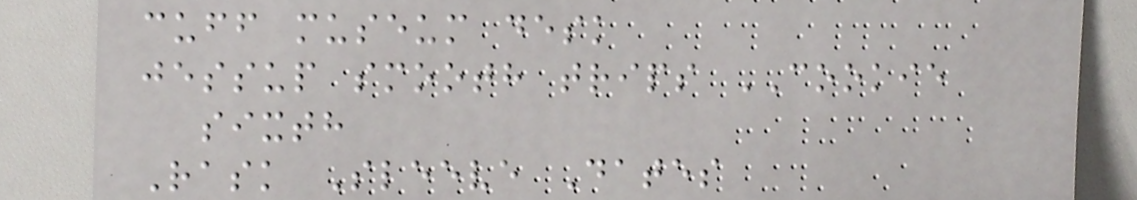cuff museum desk
jessup smooth trips COOKIE
sixth
Rask Sleeve Dates
